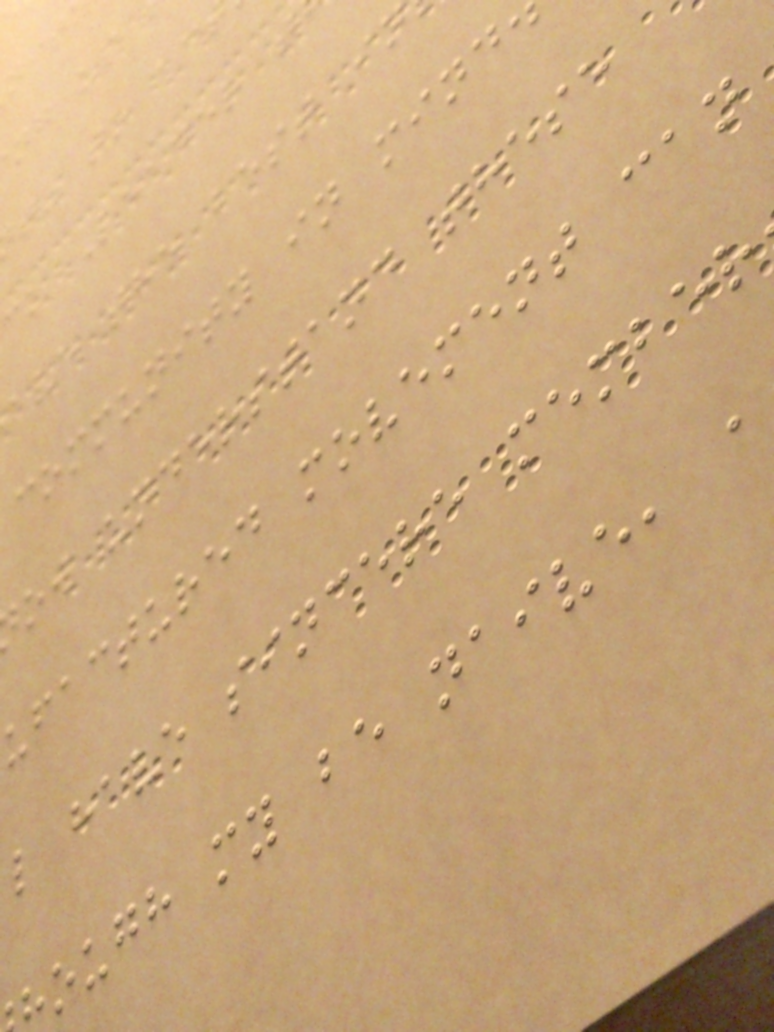t" to ac
ck Leader t
ave the best in
community in mind
ow understand these
ufactured movement can
l have sincere member
ough my be naive,
